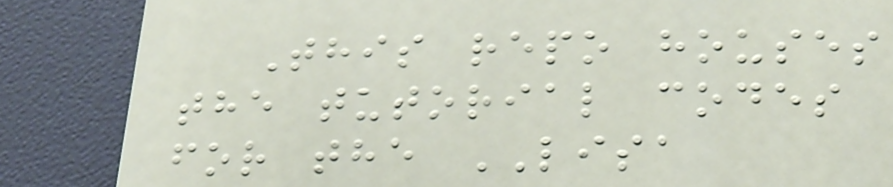This repo houses
the tutorial codes
for the LISA
